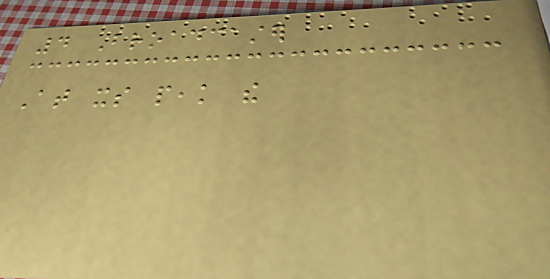4 Broadcaster
At its peak the
